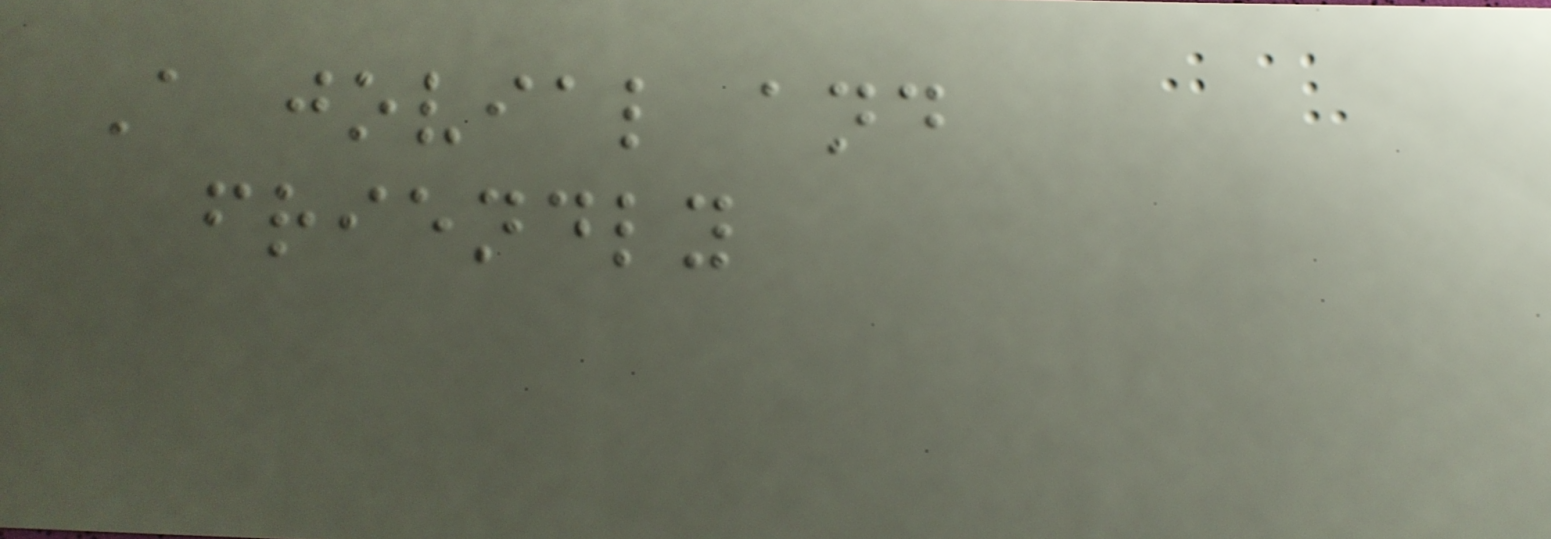A jovial and
friendly
